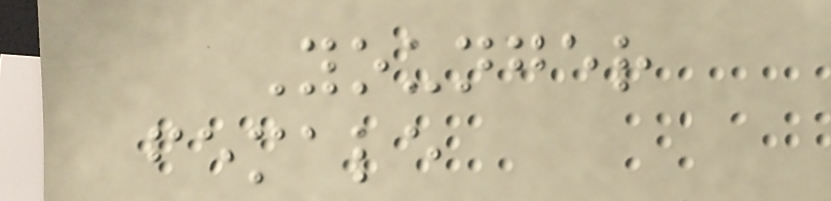Younger
female
